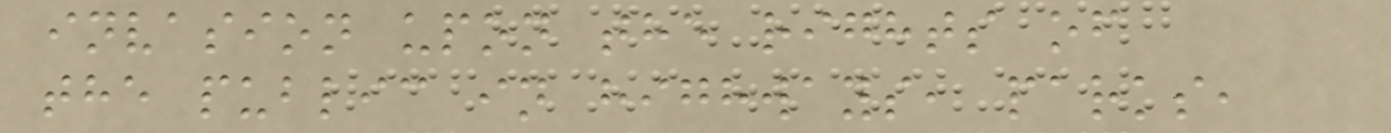invasion upon the rights of
the public in highways, parks,
